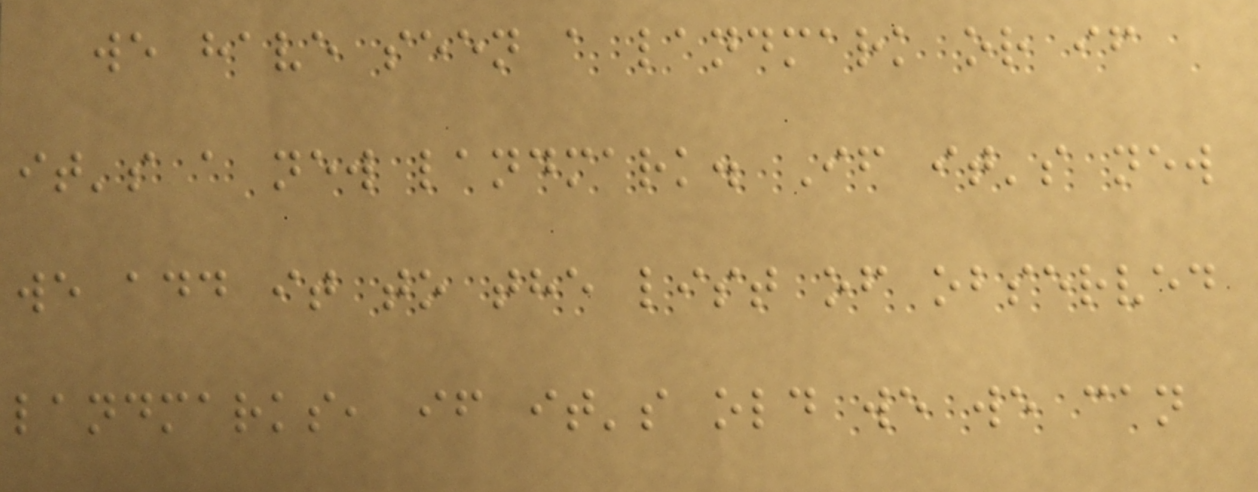we have seen a landmark or if
it's a new landmark. If it's new
we add it to the list of observed
landmarks, if it's old we we can
